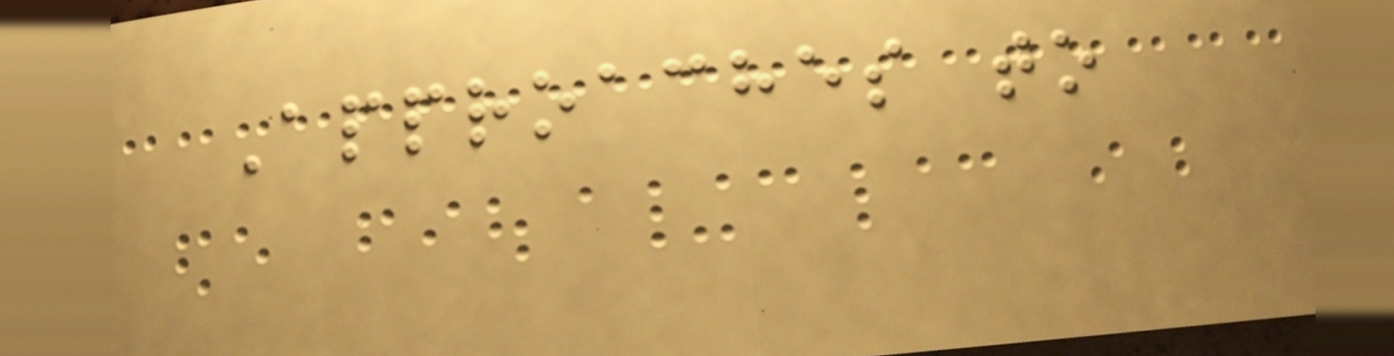Approaches to
